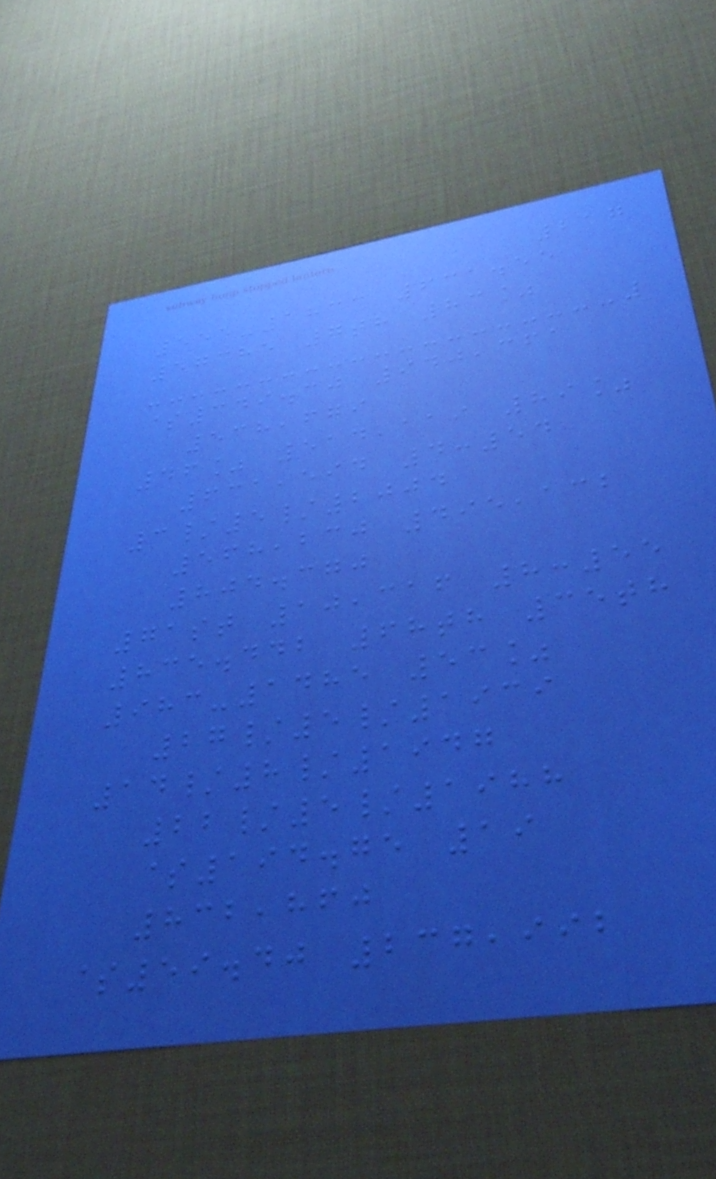217
555-1833 631.55
57385 7th 83%
$349.30 940,361
538,679
46% 514,119 89%
631,594 4:54
3/5/2004
568,230 495,132
804.370
71st 10,316 8:55
835.442 68th 35th
983-1485 53%
27/5/1939
14/8/1947
22/5/1988
$194.75 19
832,860
$59.40 237,992
